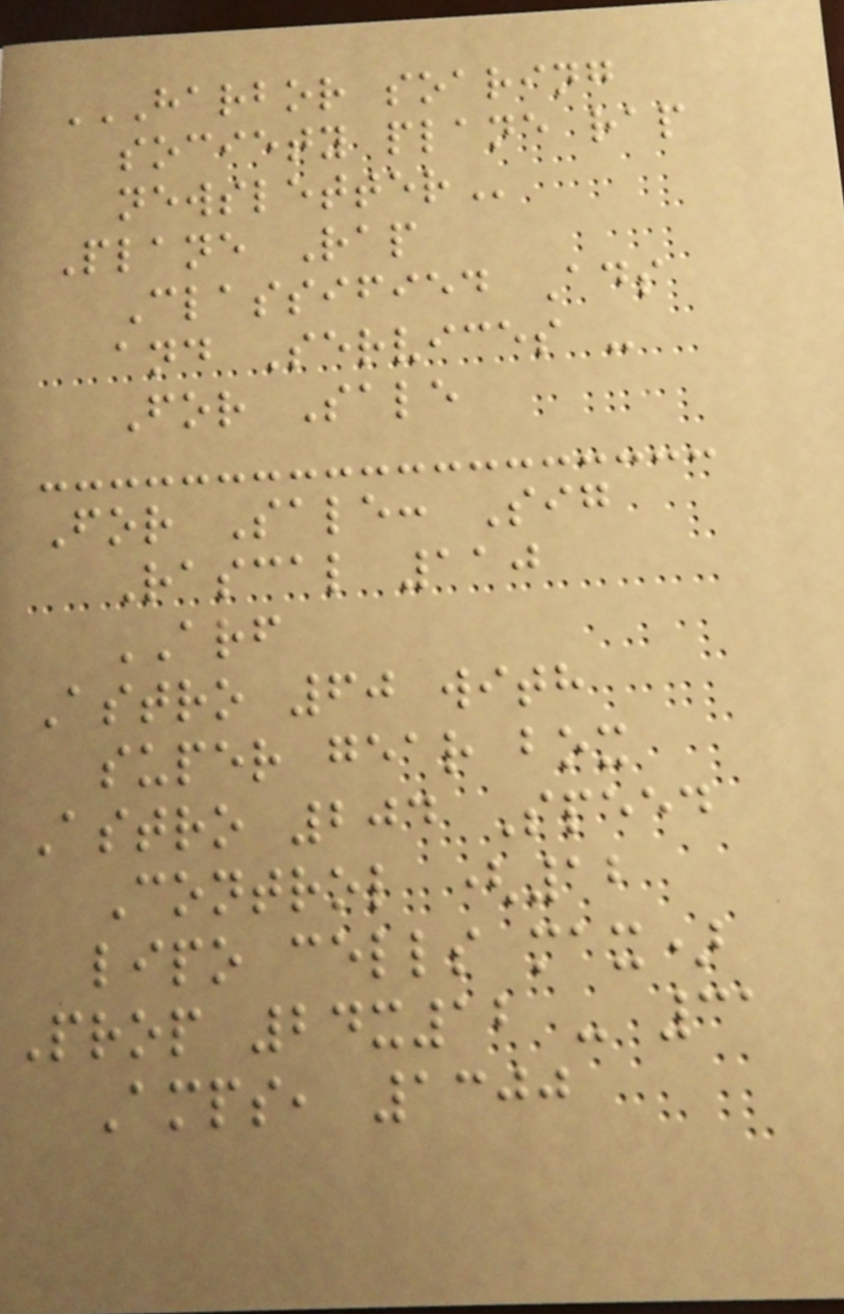HARBOR SOARING
SOCIETY PLANE RAP
NEWSLETTER
Plane Rap
Classified Ads
and Services -
For Sale
For Sale: Sig
Rascal 110
ARF
Astro 60 with
super gear box
Astro 204 Speed
Control (12
lipo cells max)
Prop 24x12 - 31
Amps, 1300
